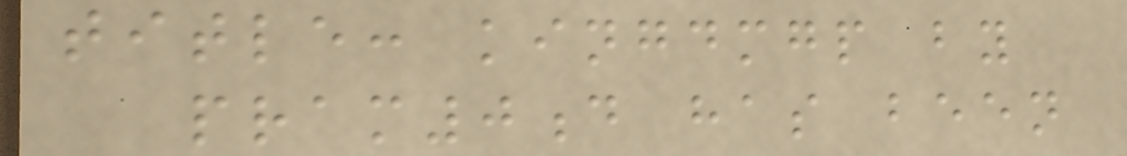title: kingdmgp by
pram0d has been
